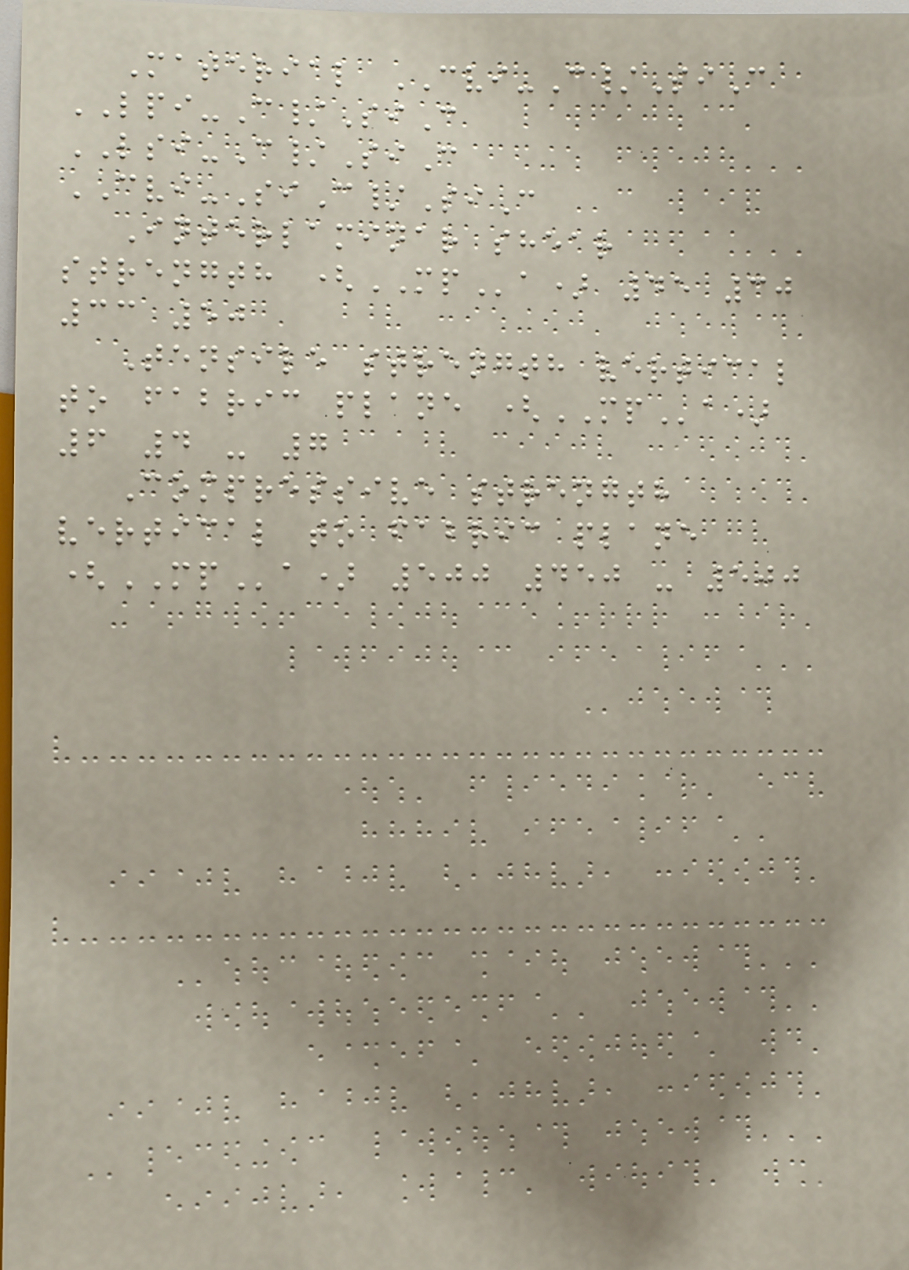Material CVI-C/SiC
LPI-C/SiC
LSI-C/SiC
CVI-SiC/SiC
Interlaminar shear
strength (MPa) 45 30
33 50
Tensile strength vertical
to fabric plane (MPa)
6 4 - 7
Compressive strength
vertical to fabric plane
(MPa) 500 450 - 500
